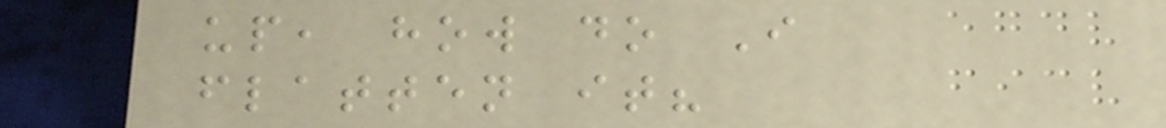up, how do I
flatten it?
